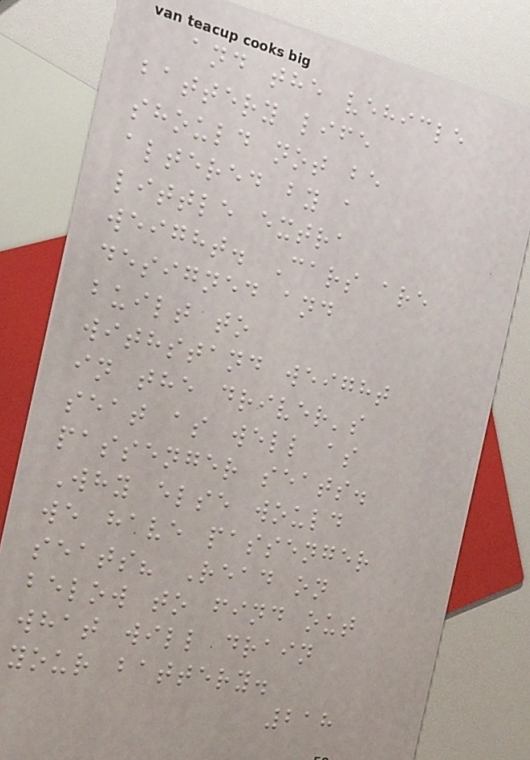and the vehicle
battery life
should not be
altered by a
little extra
weight. Cars are
designed and
built to
withstand weight
in the driver's
seat as well as
passenger seats.
Why else would
we have passenger
seats? Read on
below to find out
what will drain
your battery.
218
